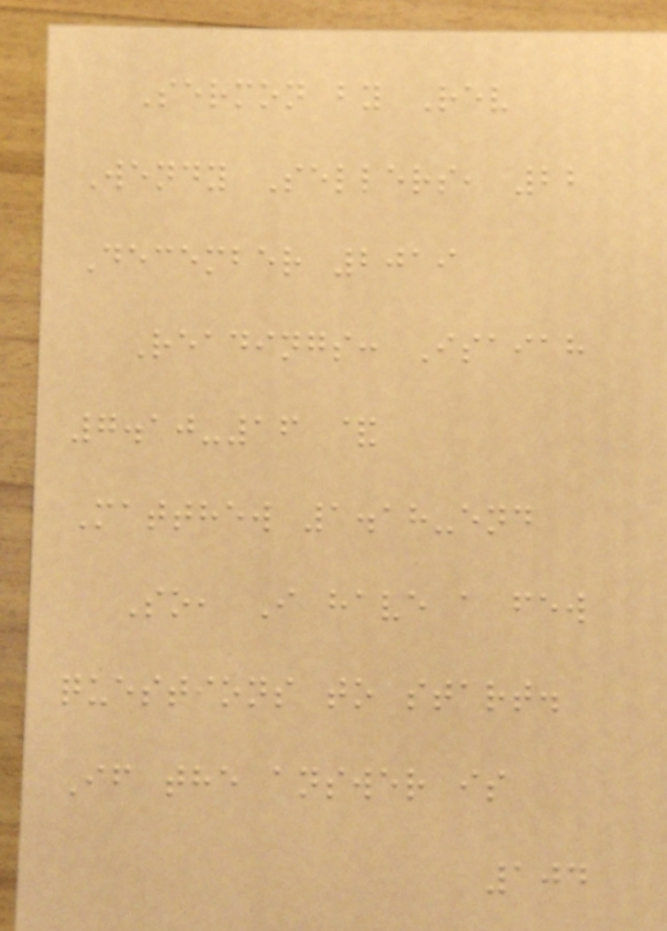Sermon by Rev
Wendy Sellers, 22
December 2019
Readings: Isaiah
7.10-16 &
Matthew 1.18-end
So, I have a few
questions to start.
If the answer is
104
